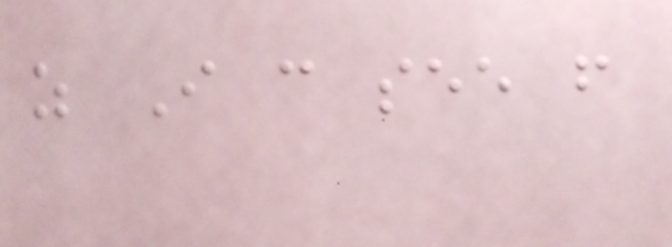as I can see from
